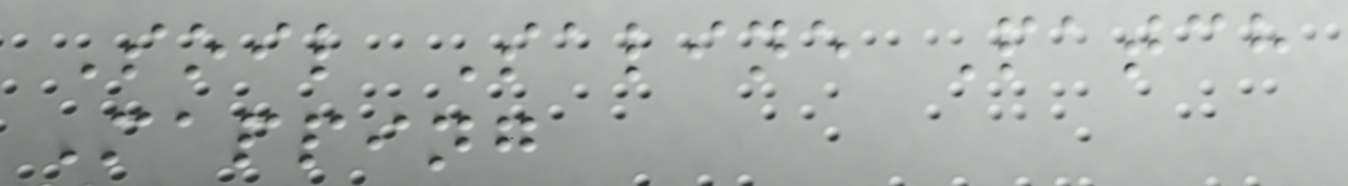Soil Saline Patch
Mapping
